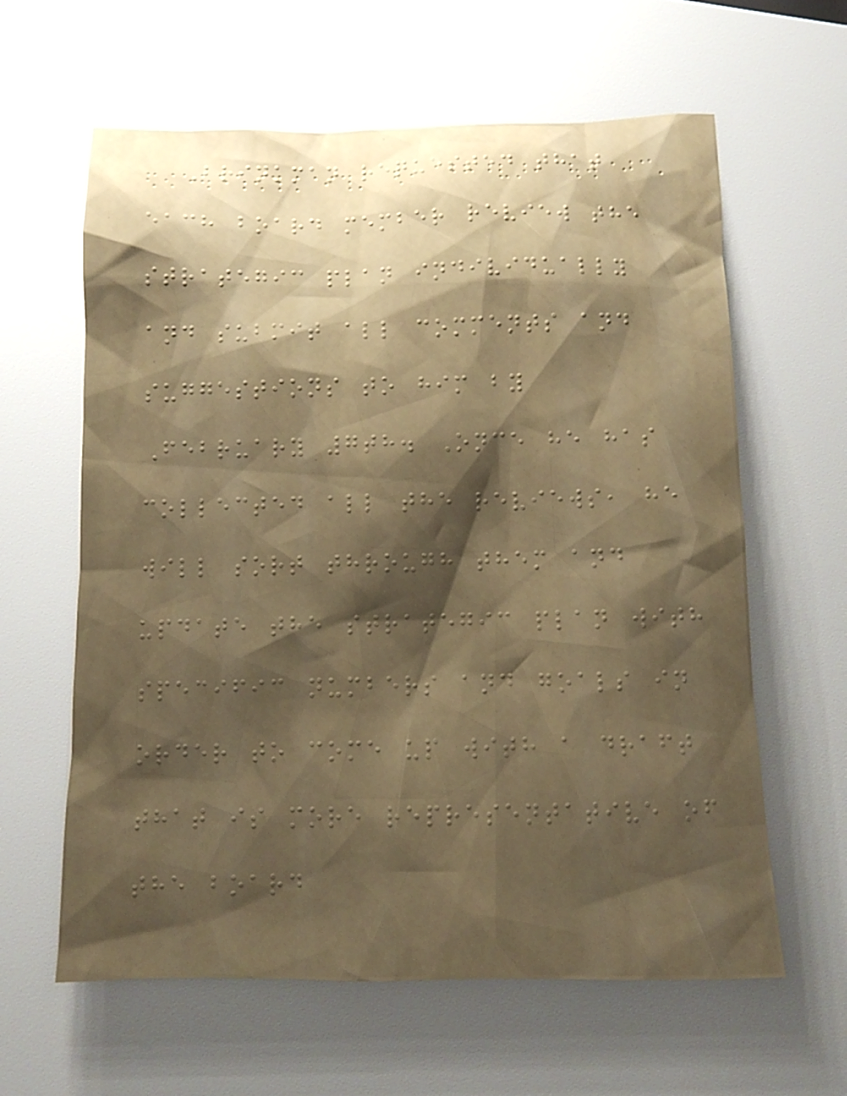Brinkman requested that
each board member review the
strategic plan individually
and submit all comments and
suggestions to him by
February 7th. Once he has
collected all the reviews, he
will sort through them and
update the strategic plan with
specific numbers and goals in
order to come up with a draft
that is more representative of
the board
